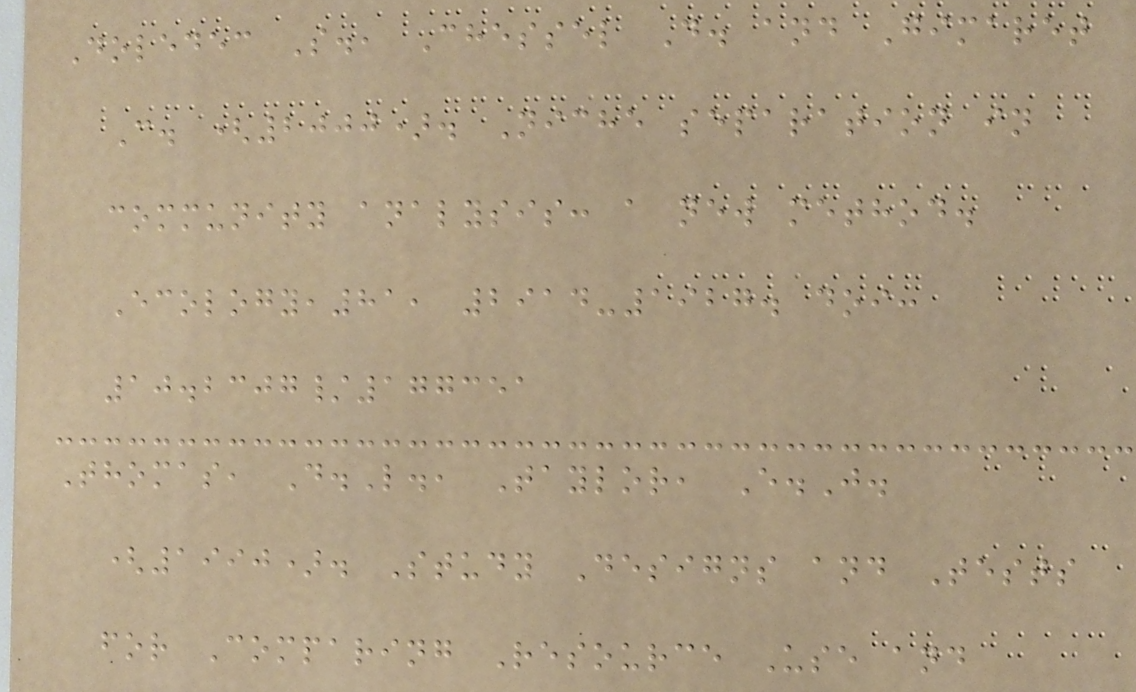Doledec S., Chessel D. and Gimaret
C. (2000). Niche separation in
community analysis: a new method.
Ecology,81, 2914-1927. doi:
10.2307/177351
Thomas, D.L., Taylor, E.J.
(1990). Study Designs and Tests
for Comparing Resource Use and
